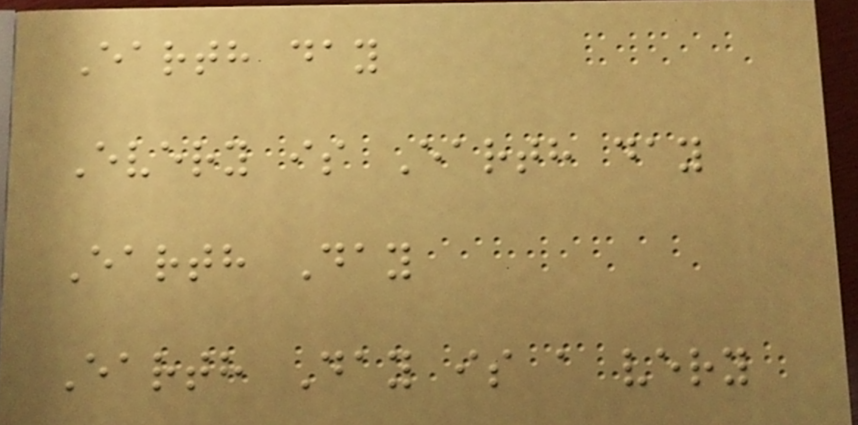Earth day
Every is Earth day
Earth Day
Earth Day is a very
